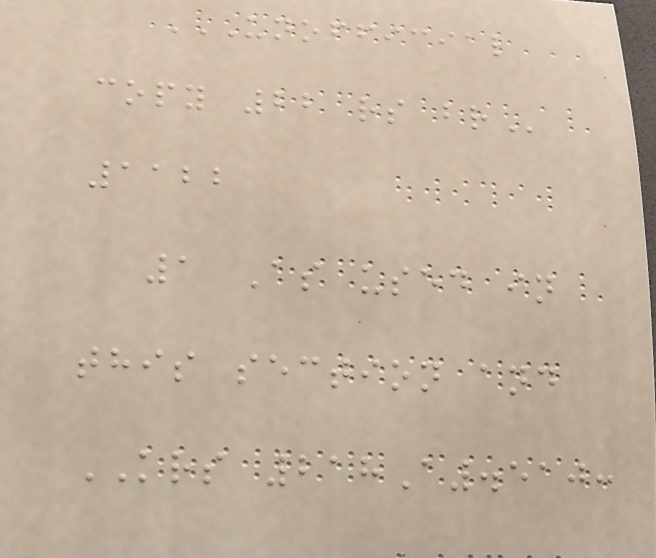UNOFFICIAL
COPY 22 RS BR
1122
1 As used in
this section and
KRS 218A.510:
